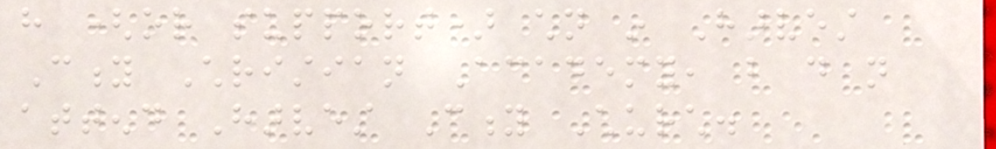have (or support) children in Harvest
City Christian Academy, but do not
attend Harvest City Church.
